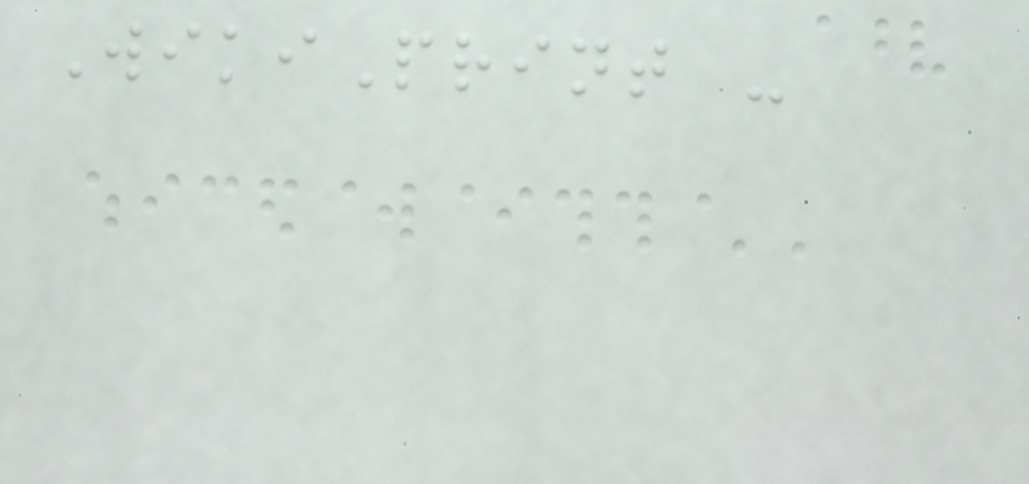WikiPrint -
